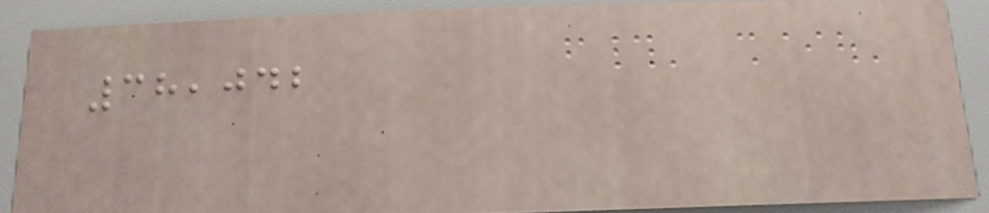38,042
